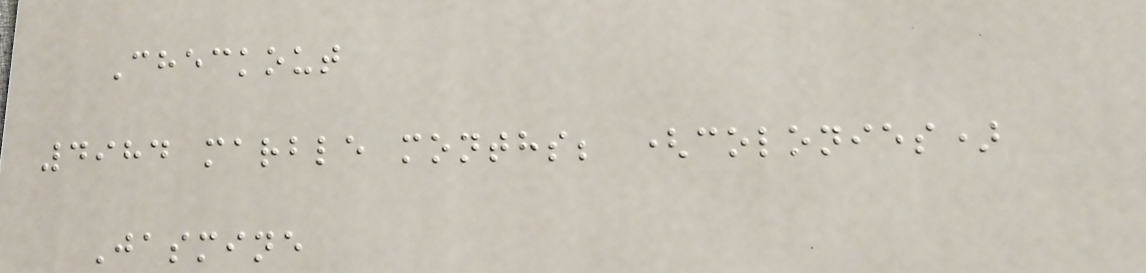Checkout
4984 marble months; (colonies)
Jasmine
